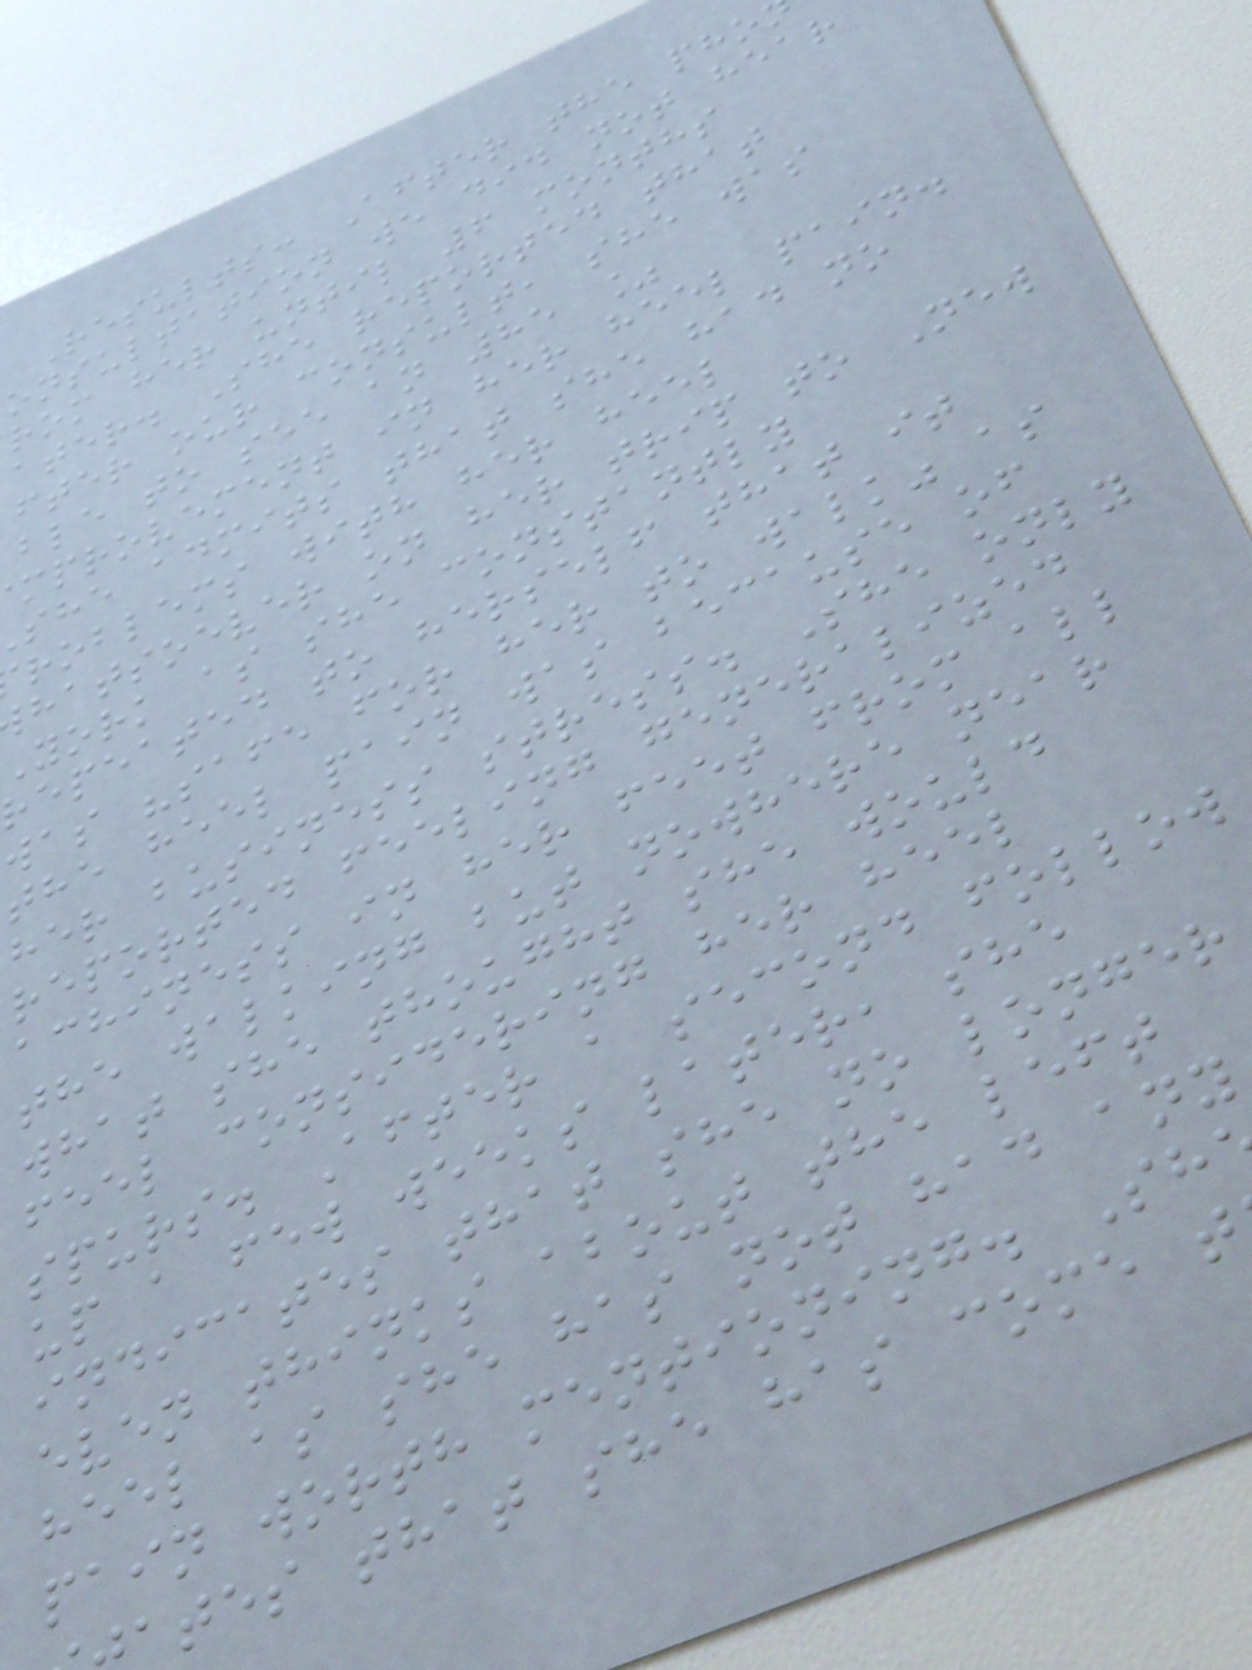Results: After the pho
onsultation we did not hear
rom her until 6 months
ater. She reported that
fter our consult, she was
ble to see an 85 %
mprovement in her heel pain.
she admits that she had no
roblems with her heel
hatsoever on her trip to New
york as she constantly
repeated to herself that it
was "safe for her to walk" as
the heel pain was because of
her business stress. She only
reported feeling generalized
achiness in her feet from all
the walking but nowhere near
what she thought she would
feel considering her heel
spurs. After a second follow
up a few weeks later, she
indicates that she no longer
even thinks about the left
heel as she has not had any
pain worth mentioning. Sh
ates that she has come t
